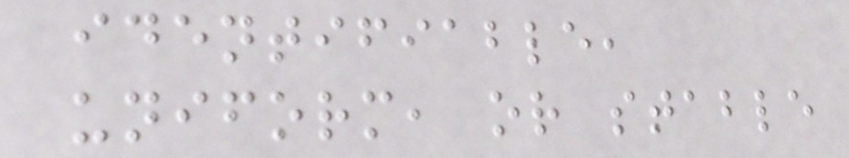identifiable,
uniform, or stable
